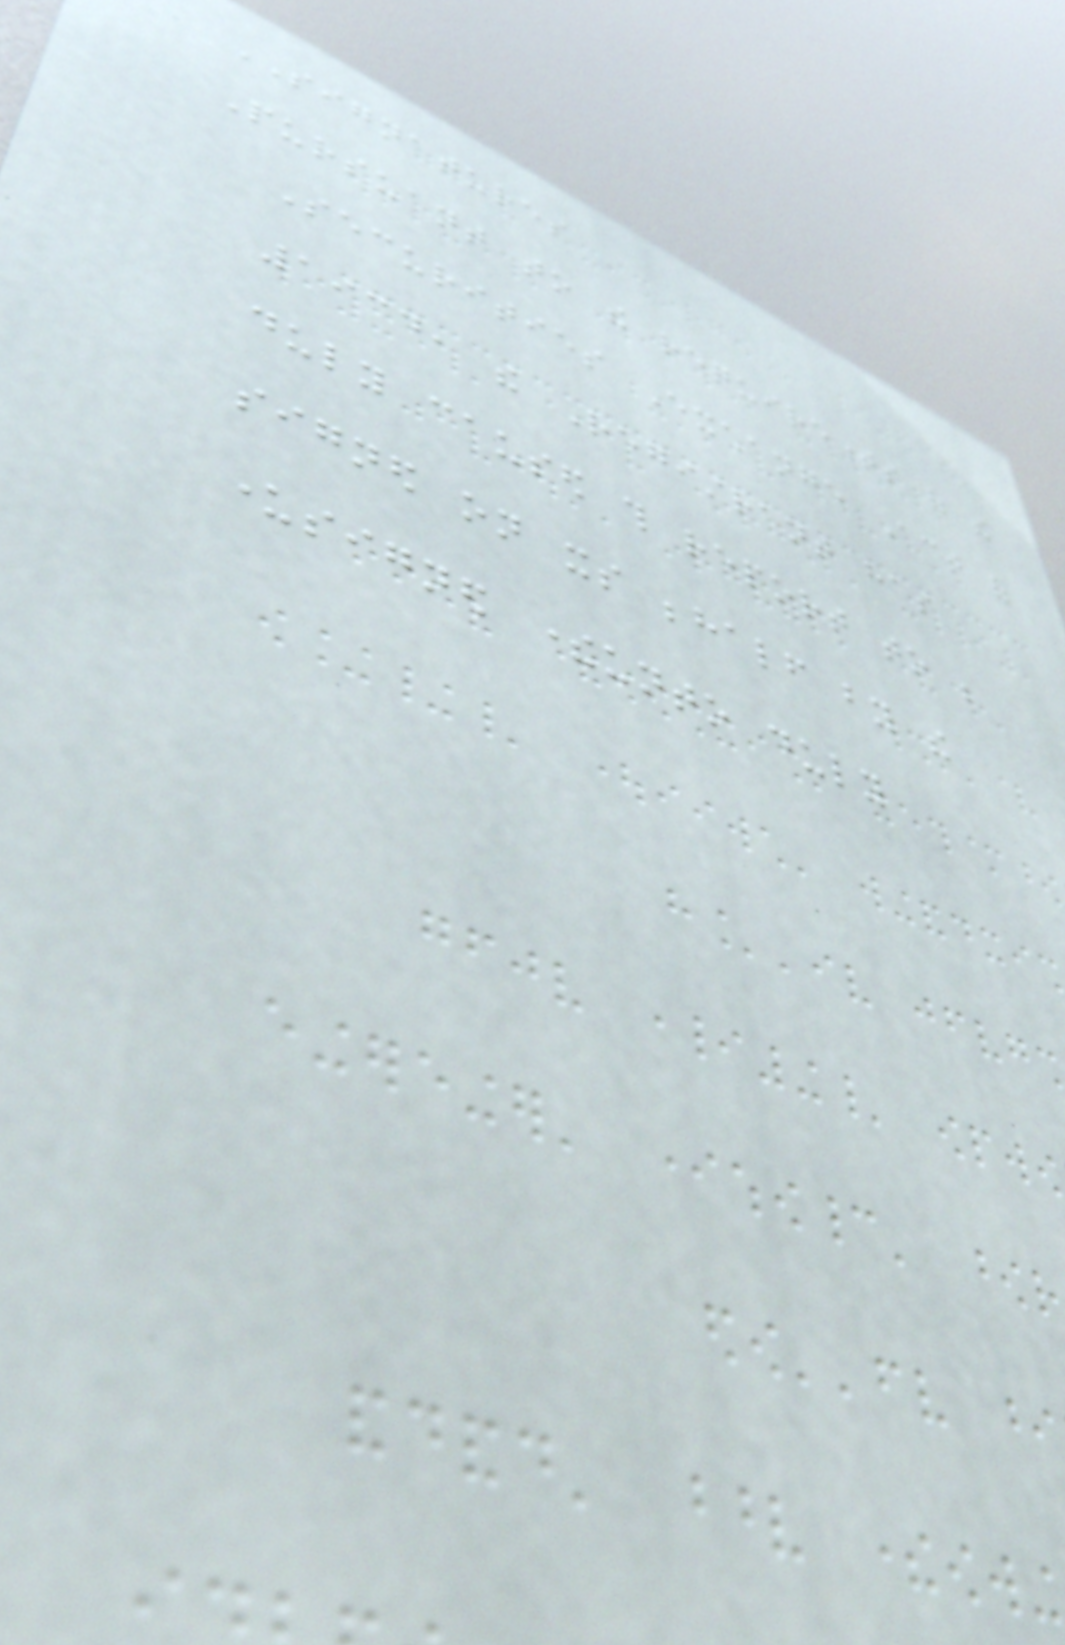SIGNATURES
Pursuant to the requirements of the
Securities Exchange Act of
1934, the Registrant has
duly caused this report to be
signed on its behalf by the
undersigned thereunto duly
